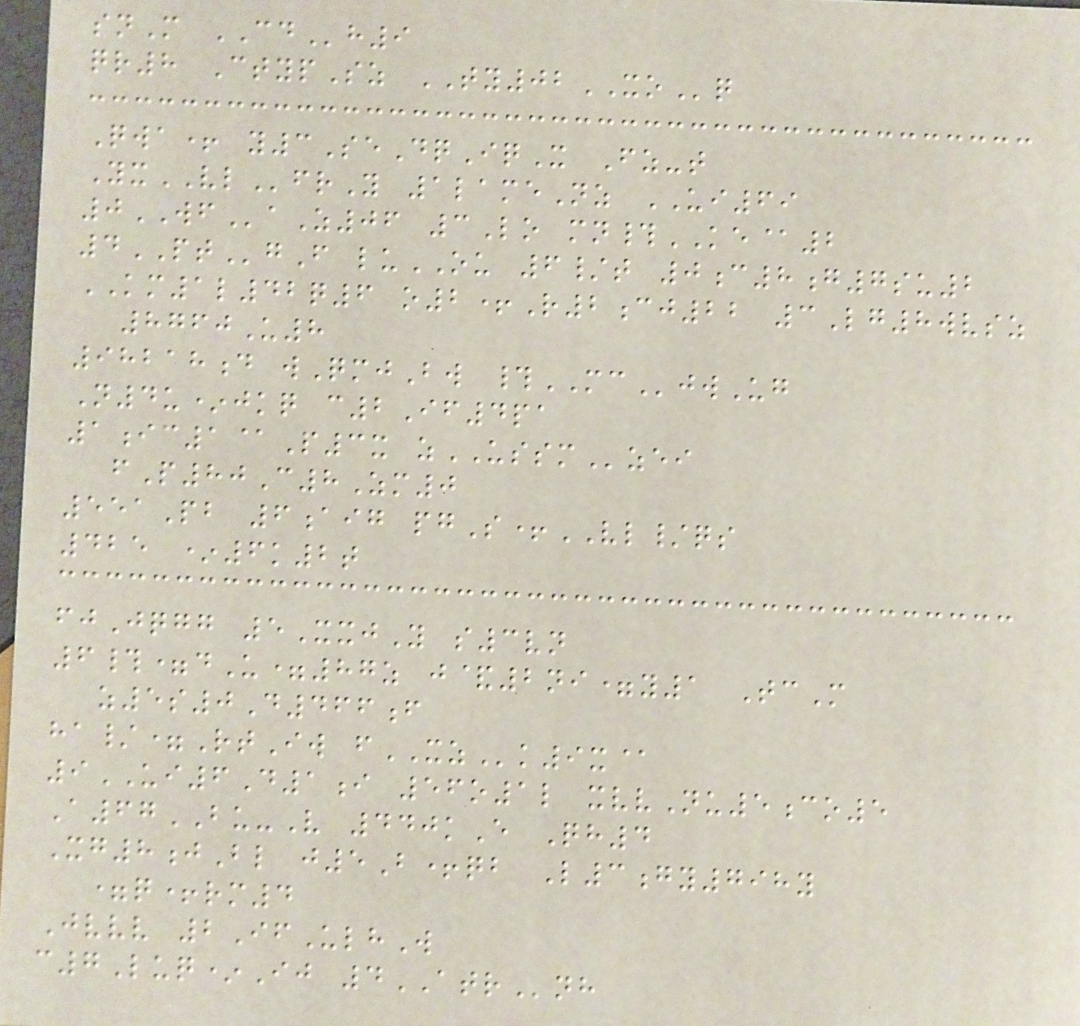snM CDh9
qr8 CtypSz TY02XOq
Qwa+ y3SeDqIqX Fz-t
YxVLfrY 1lameNz UI69
0WFaZ06 3Lo mn#KE@2
4PTgF luOU 6/t 0c8g7su2
KM1l42q6 o2+R2cj22 3Lg8wvsz
8760U8
98218d wQmjBw #MCjwUg
N4u*jkq c2If4pa
1ic1@P3x zUSSMzei
fP80C8Zm0
551Pb 6aig pgS+VL/qs
425 *6k2t
fjJqgg 5XxjY s3vn
6#=dU=87z j&2ni=y1 TcM
z5s0D466f
ha/=RtIw fXZk9x@
9UI6D1i 56o1l xvvNu5co5
A67BU-V 440kE Qh4
Xg8jBl j5B+qb L3gy798y
=q+rm4
Jvvv 2IfUlhW
c7Luq*Ij 4ATRnh
